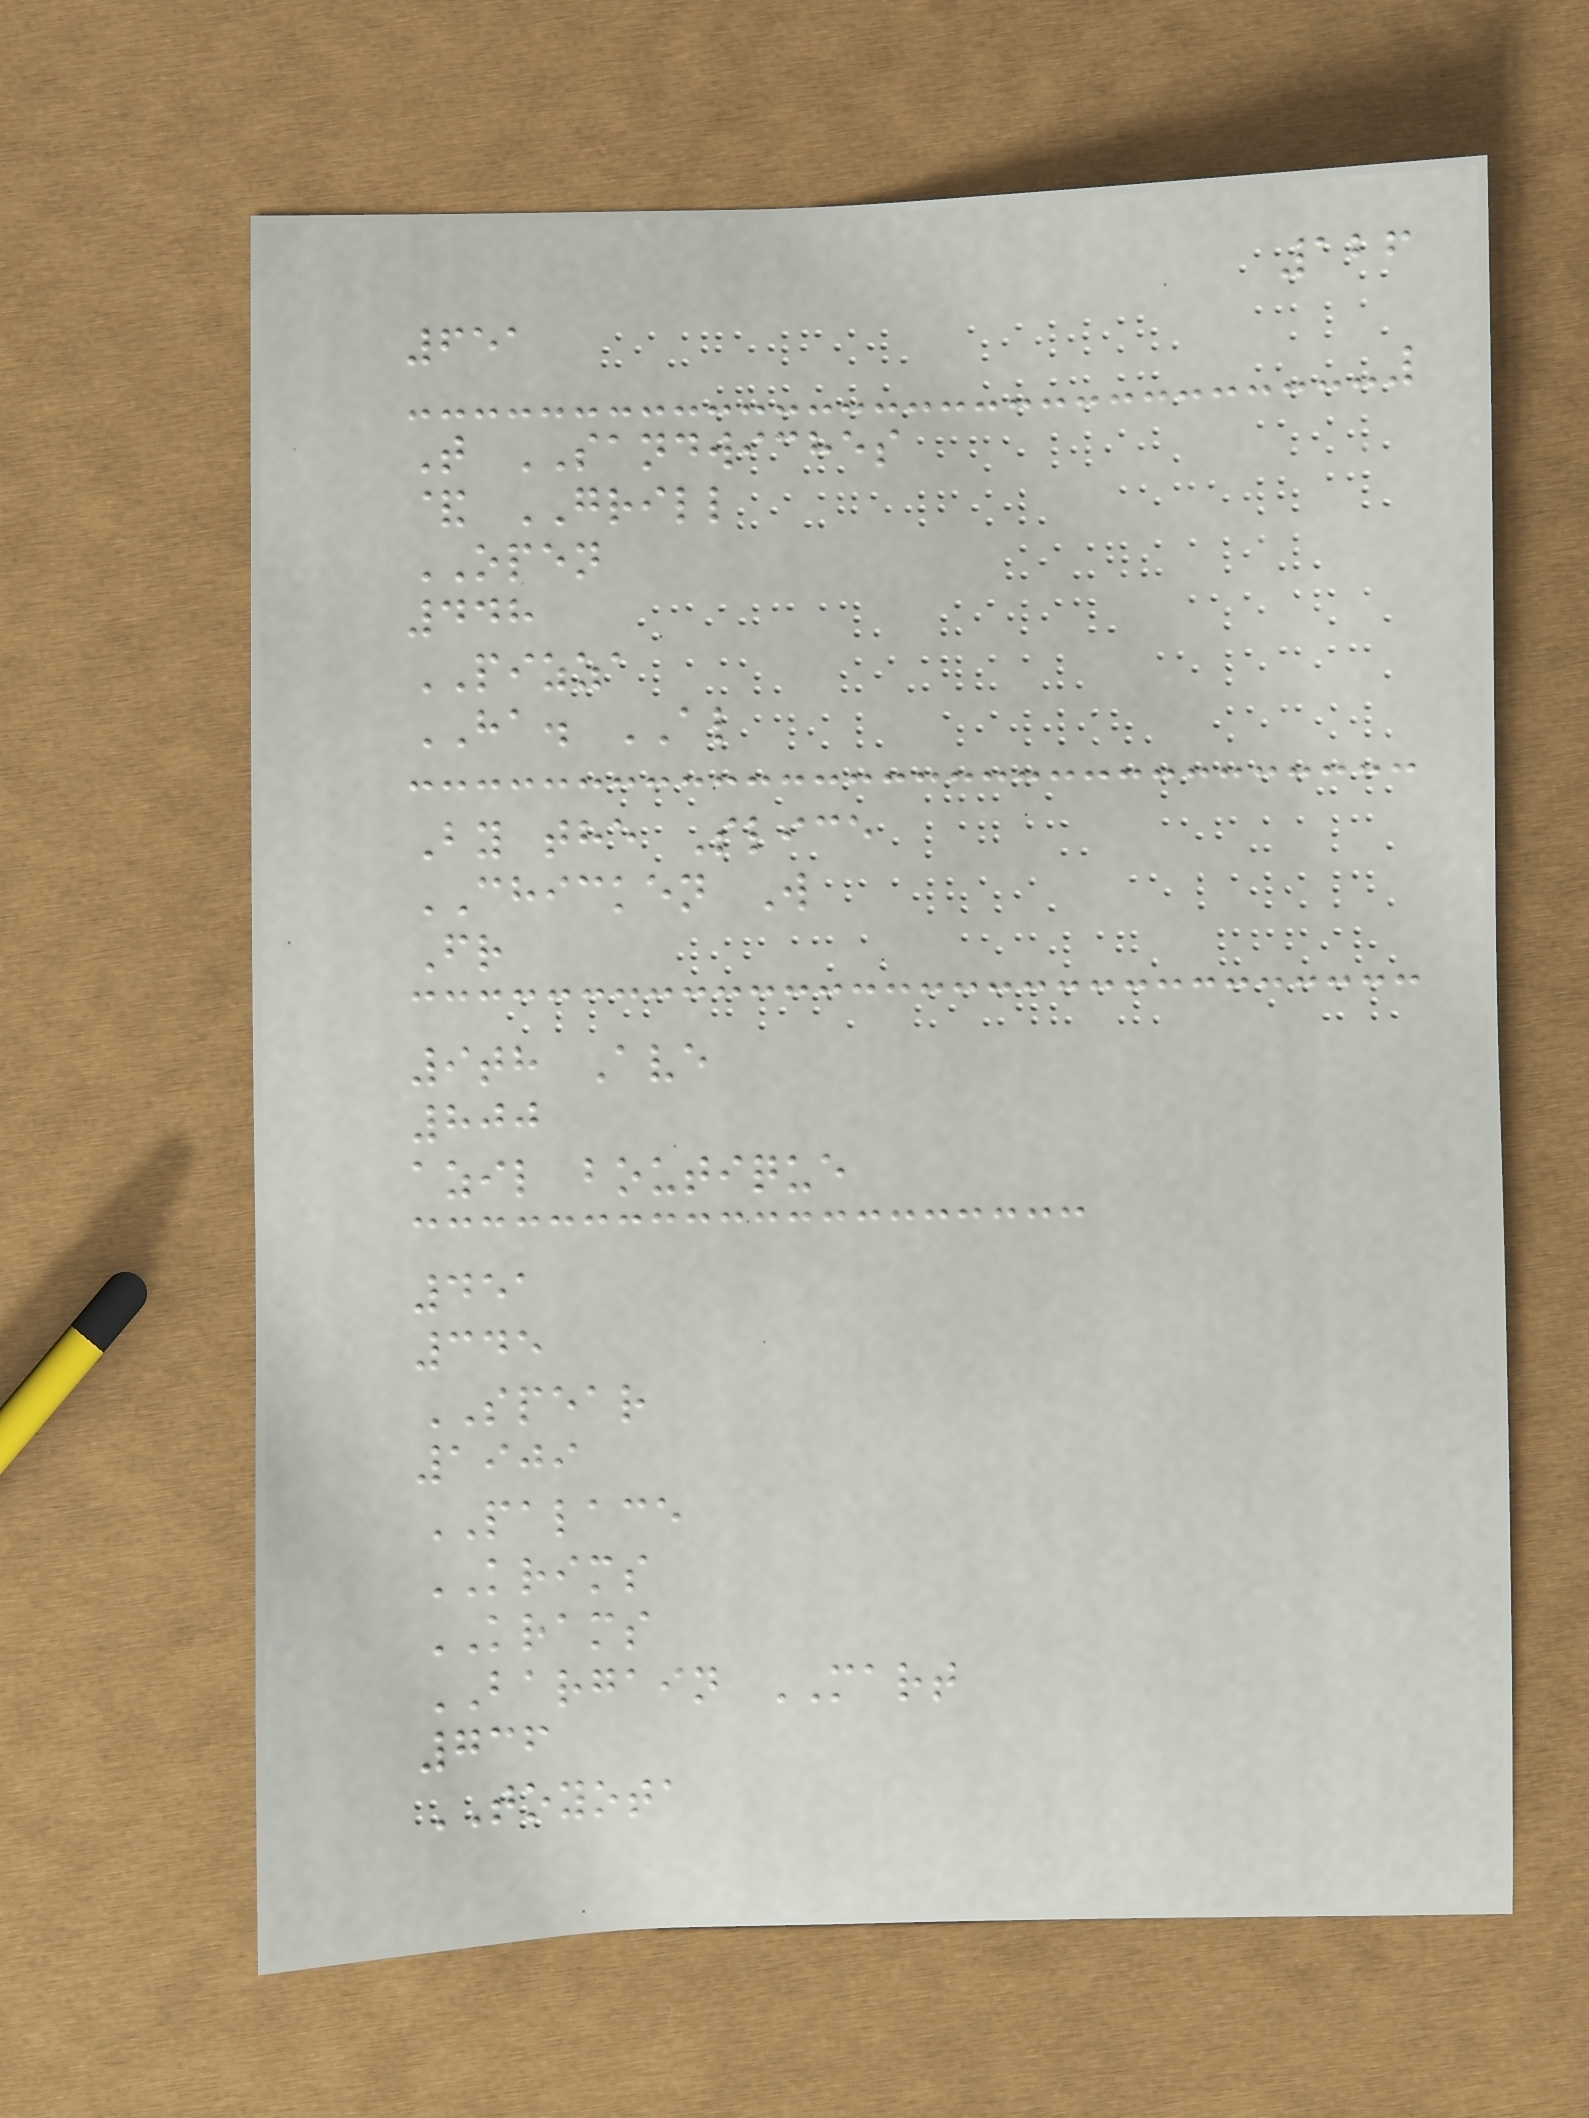126
651
T SANDWICHES
& GRILL
OPEN
448
PIZZA
HA. AL
By the Slice
CHICKEN W
Fr
9th Ave
800
azil boutique
451
345
SPEAR
1909
PALACE
KRIMS
KRAMS
BARGAIN MART
736
TOYOTA
